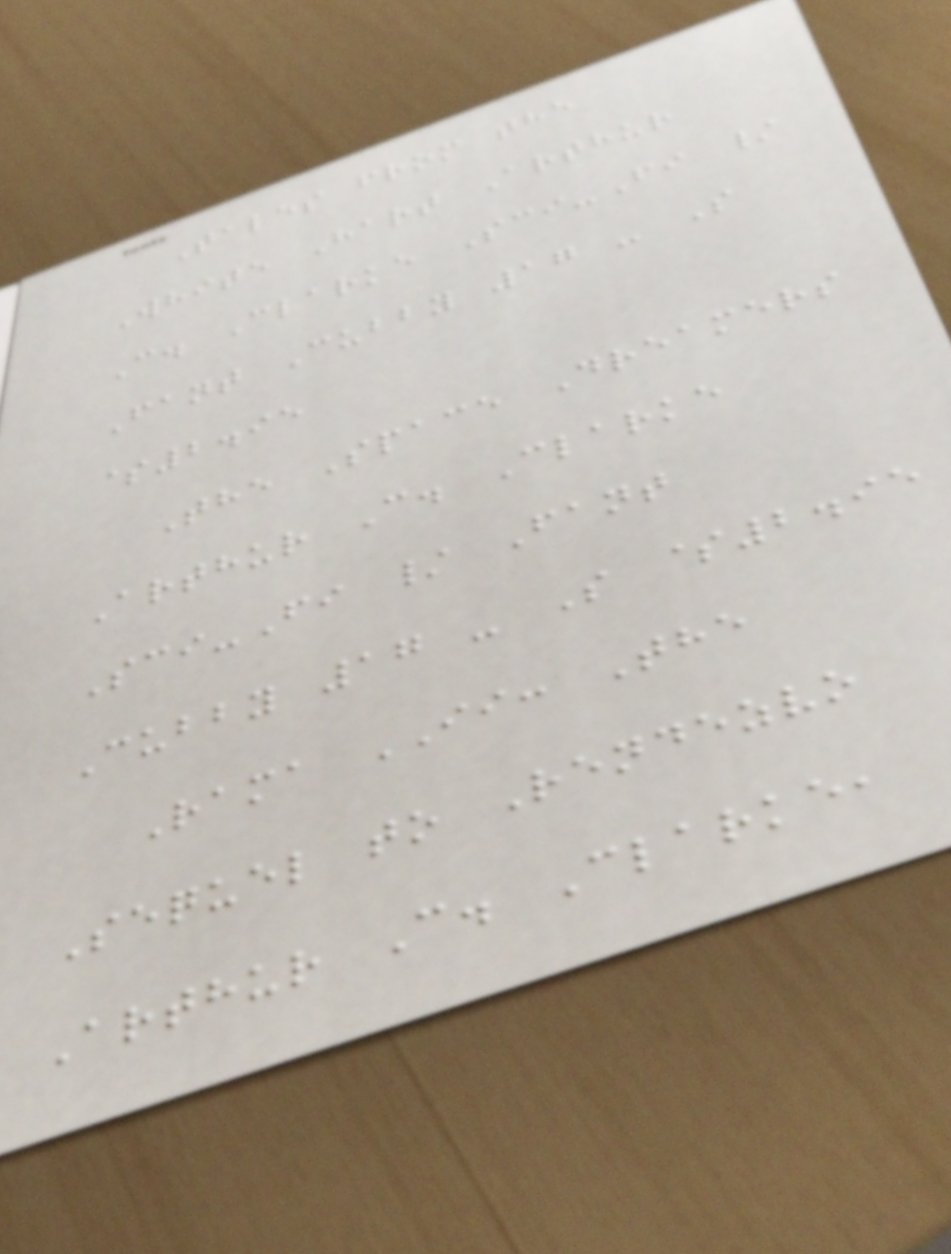Tales from the
White Hart Arthur
C. Clarke Sci-Fi /
Fant Cubby 17 - S
$2.95
The Space Dreamers
Arthur C. Clarke
Sci-Fi / Fant
Cubby 17 - S $2.95
Rama II: The
Sequel to Rendezvo
Arthur C. Clarke,
